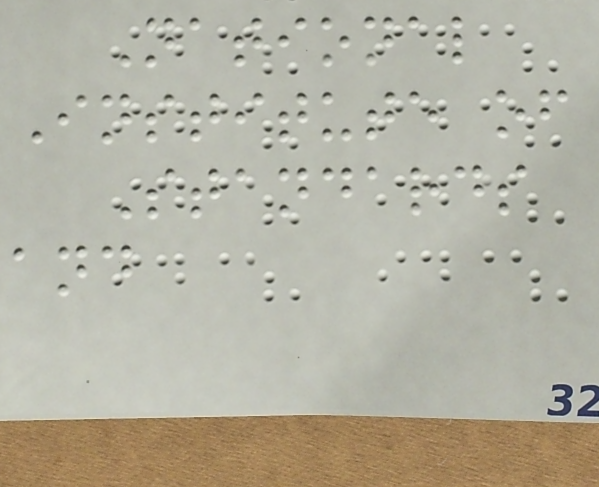National
Institute of
Standards
and
